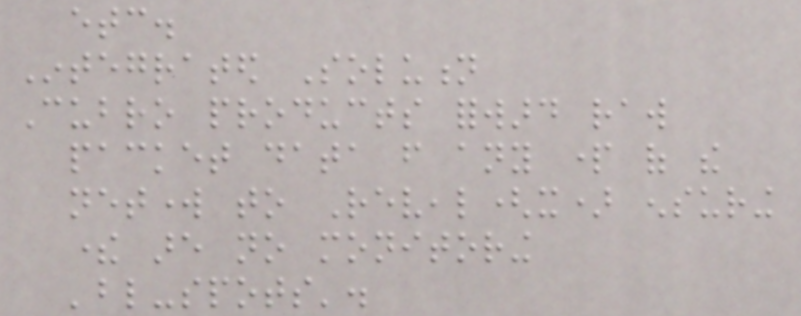etc.
Integrated Solution
Cubro products forward raw
packet data from any part of the
network to Reveal(x) ensuring
there are no monitoring
'blind-spots'.
